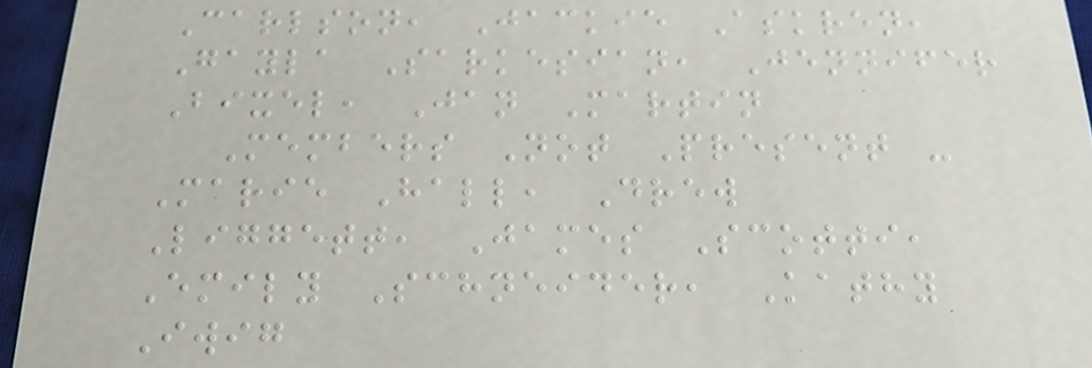Carlson, Jackie Askren,
Gayla Sarkesian, Jennifer
Bixel, Jan Martin
Members Not Present -
Marie Hall, Drew
Liggett, James Scotti,
Emily Schneider, Kathy
Iwig
